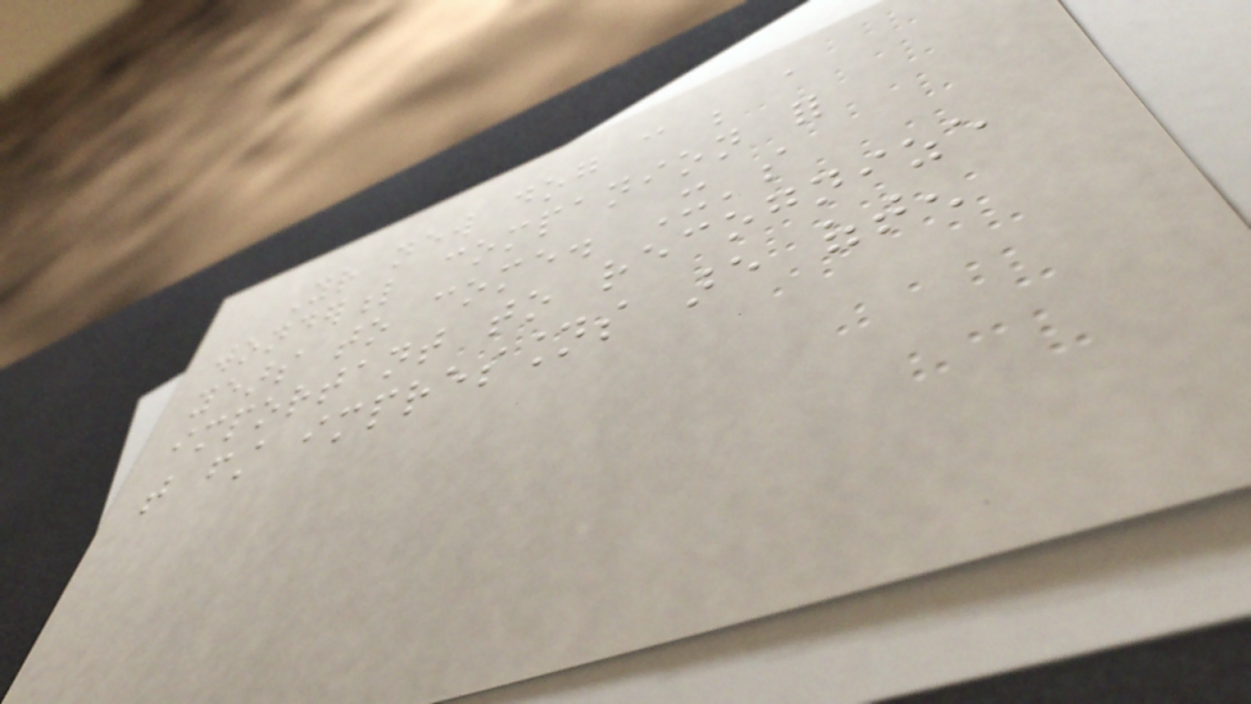Your new dog can be a
wonderful companion for
years to come. It's
important to recognize
that first impressions are often
